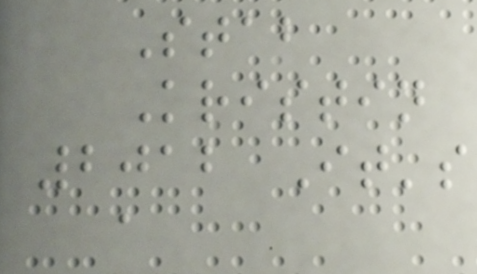Stab
Kristin
2012 It's
a
